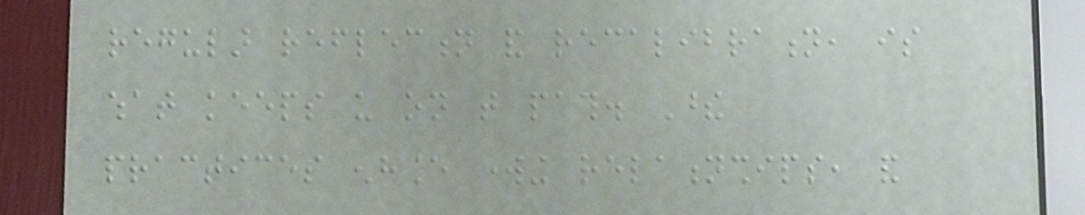regular reflection and recalibration, is
what keeps us on that path. These
practices enhance working relationships, and
